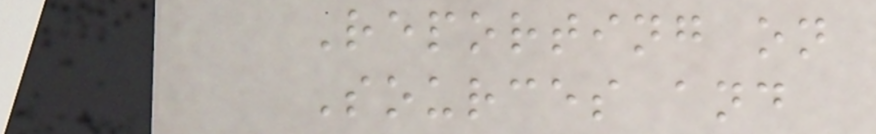Reporting on
Sources and
